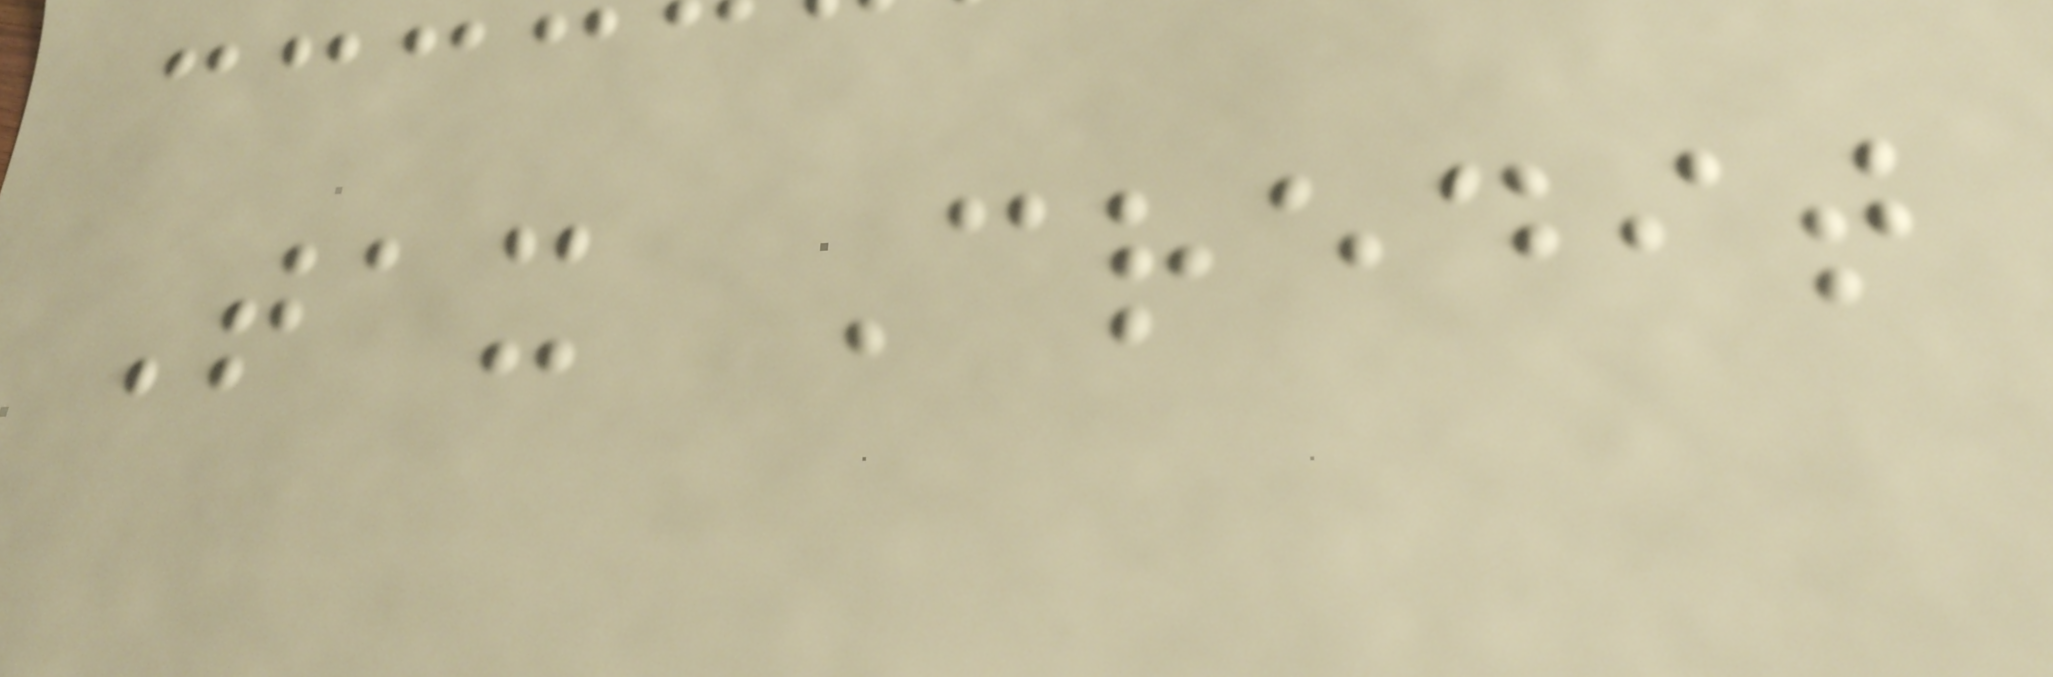Tax Credit
